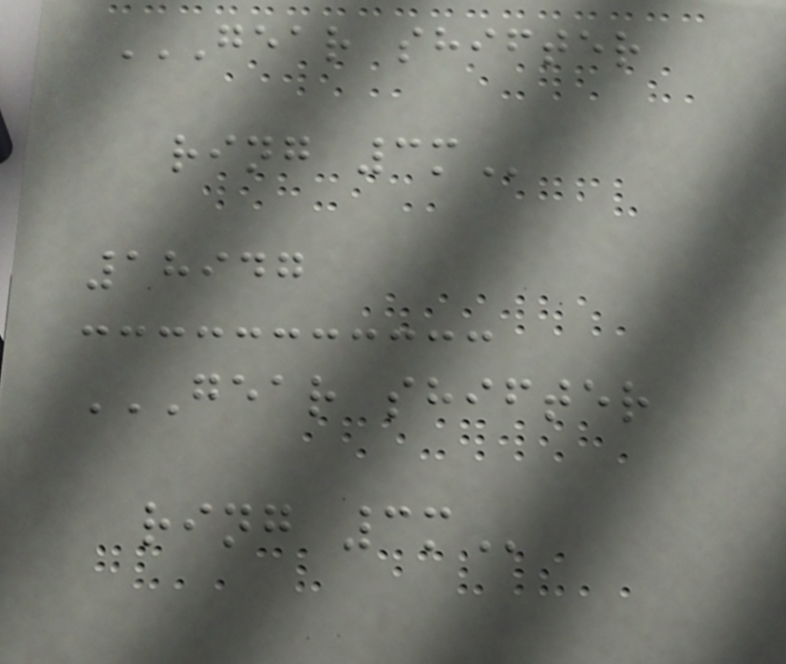GEAR SHIFTER
RING 3M
18947
GEAR SHIFTER
RING 3M
